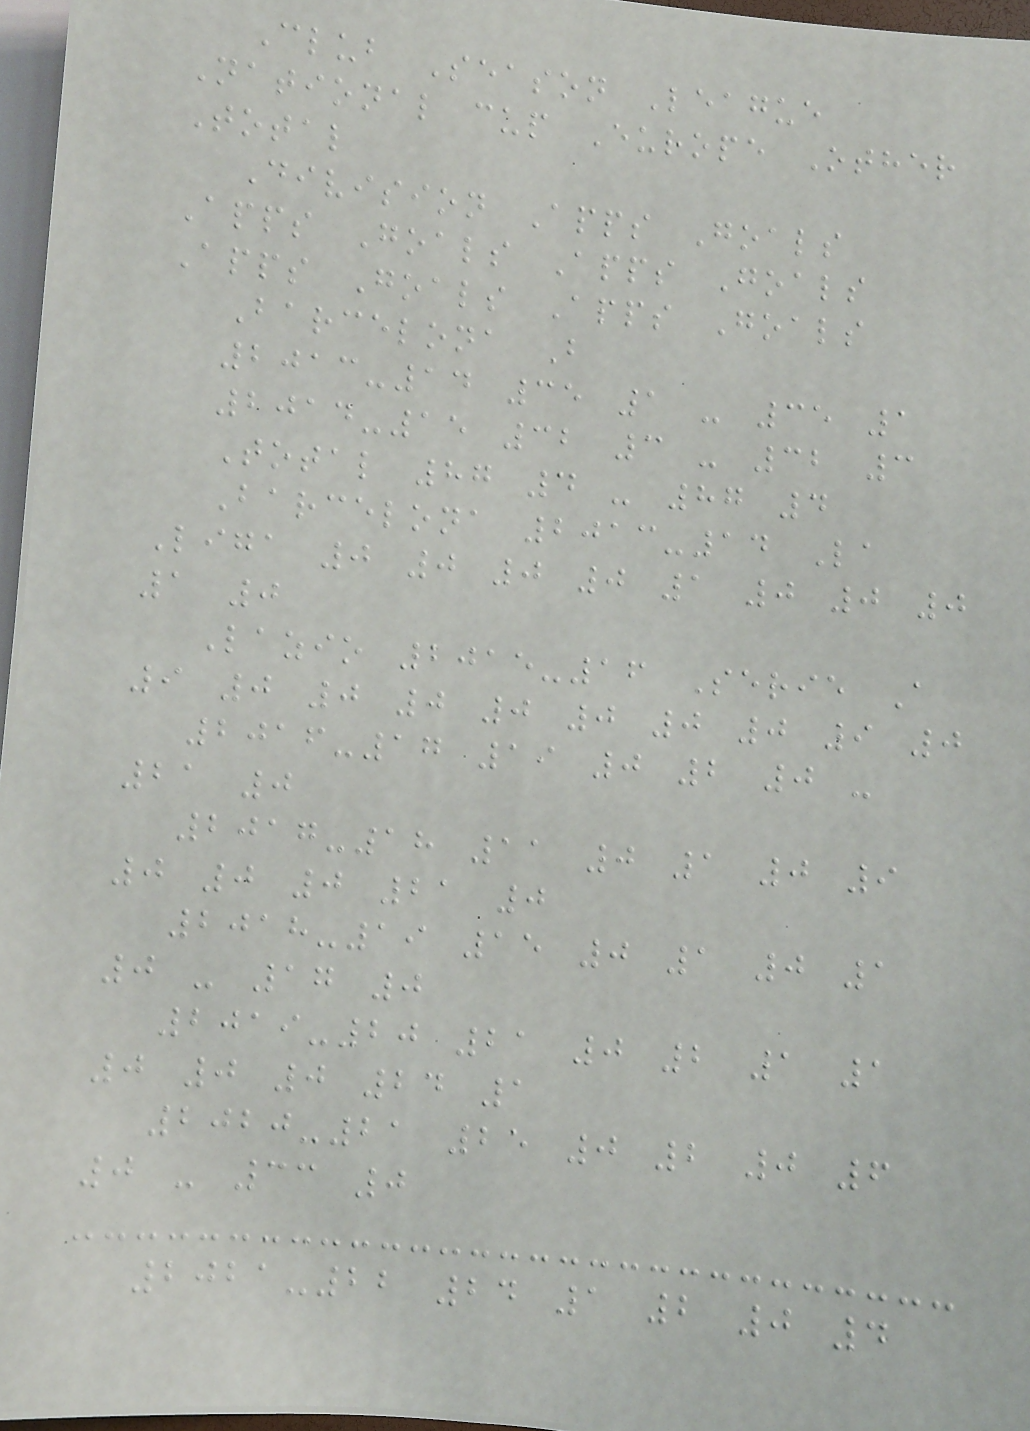Club Season League
National cup Europe Other
Total
Division Apps Goals
Apps Goals Apps Goals
Apps Goals Apps Goals
Barcelona B
2013-14 35 1 - 35 1
2014-15 32 3 - 32 3
Total 87 4 - 87 4
Barcelona 2013-14 La
Liga 0 0 0 0 1 0 0 0
1 0
Lazio 2015-16 Serie A
9 0 0 0 0 0 0 0 9 0
2016-17 19 0 2 0 -
21 0
2017-18 11 0 1 0 9
0 0 0 21 0
2018-19 15 0 1 0 1
0 - 17 0
2019-20 21 0 2 1 1
0 0 0 24 1
2020-21 25 0 2 0 6
0 - 33 0
2021-22 24 1 2 0 4
